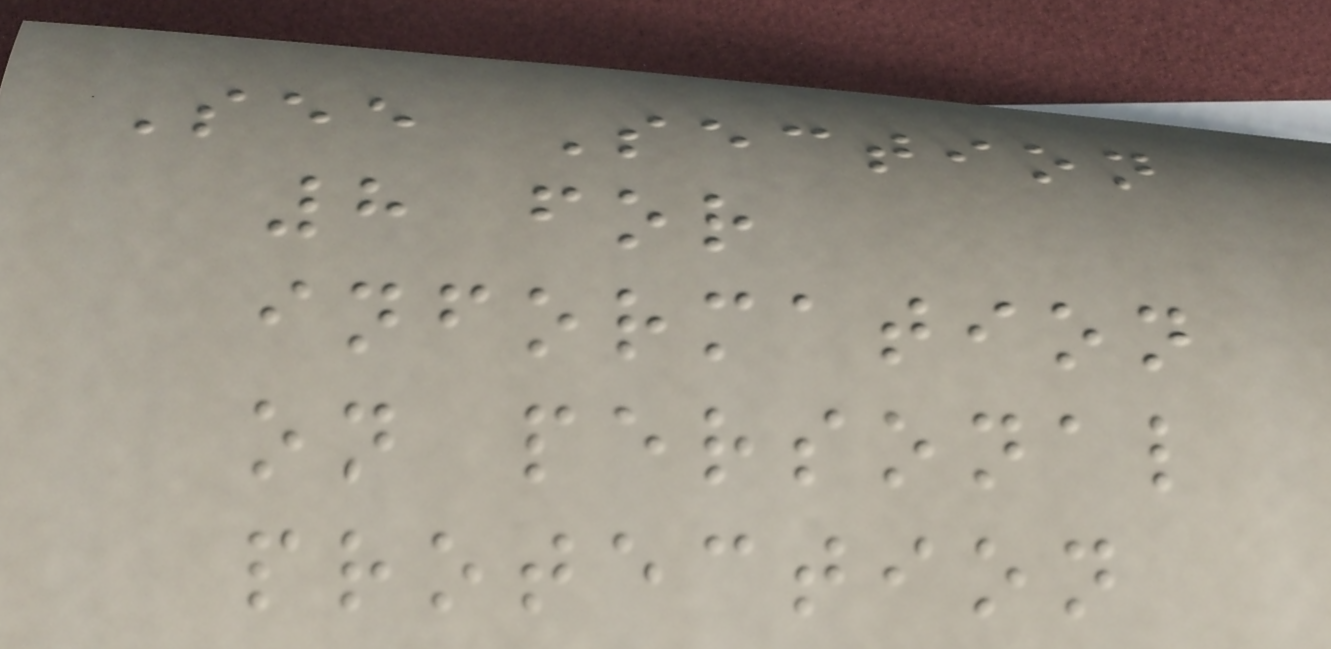See Section
8 for
information
on personal
protection
